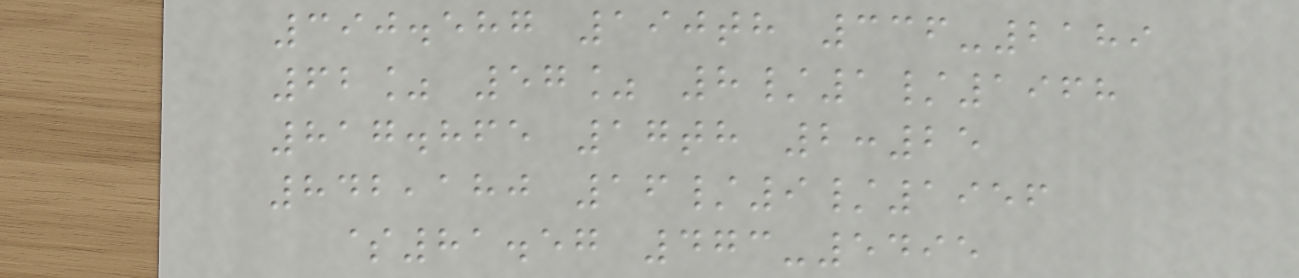390.587 190th 336-2189
62% 57% 8/1/1968
817.865 17th 2:25
842,180 16/9/1956
$81.57 473-5495
